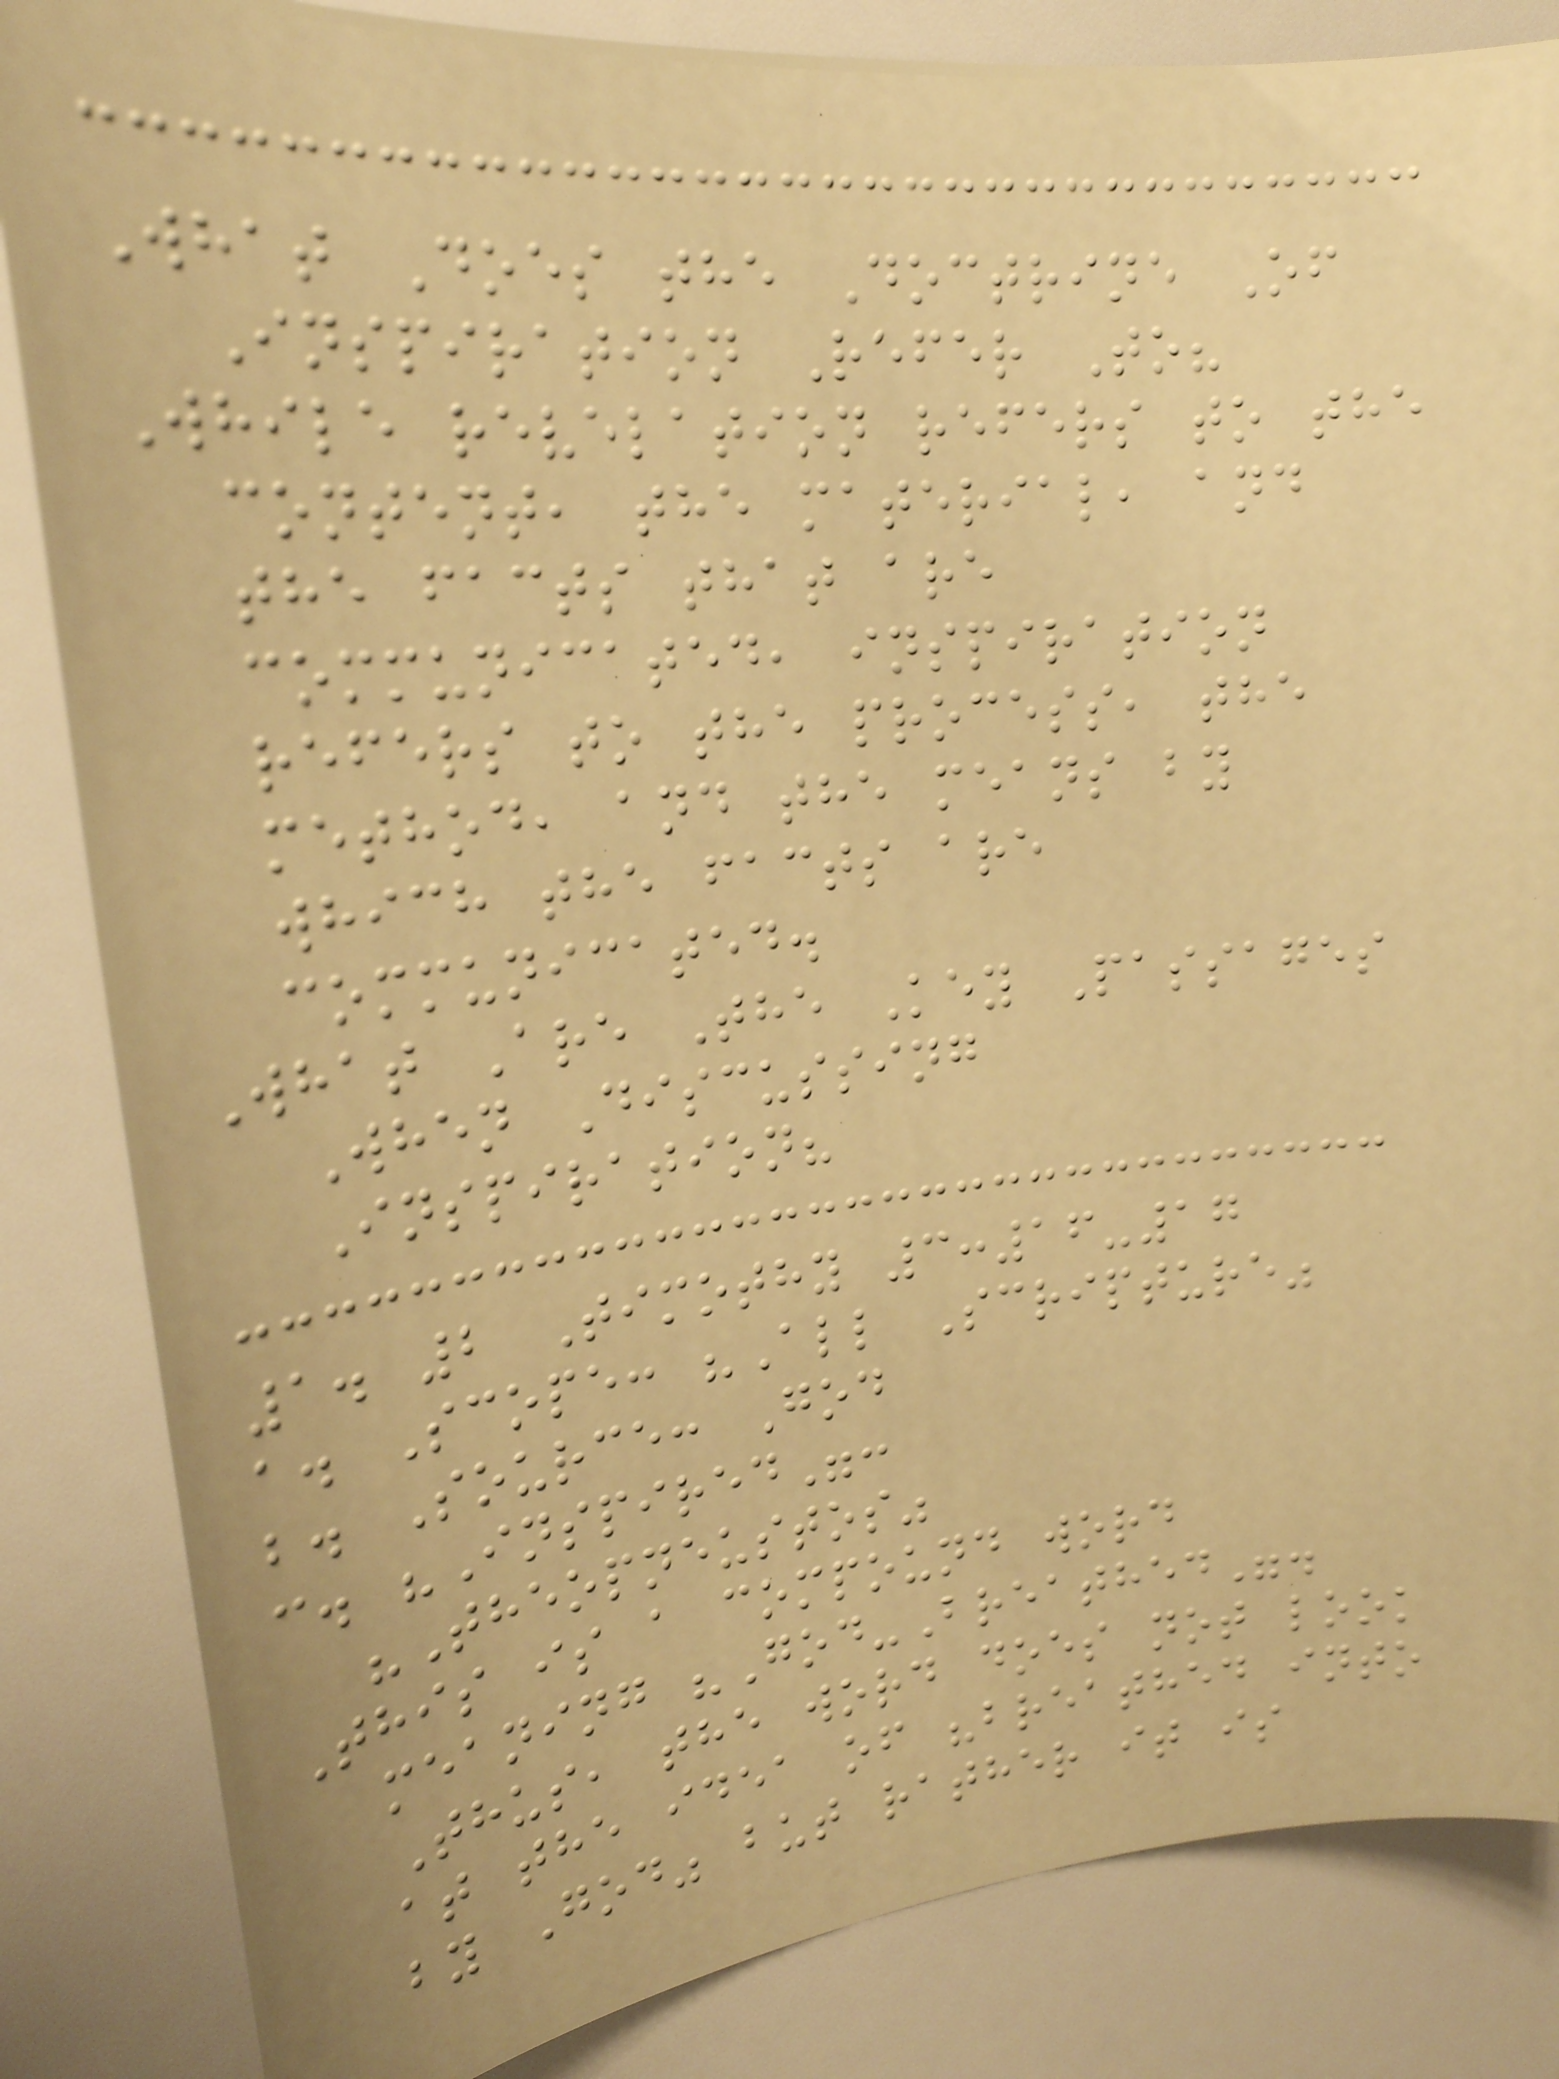What Does the Doctrine Of
Inspiration Refer To?
While revelation refers to the
content, the material, and
the facts that are
communicated, inspiration
refers to the process, the
method, and the means by
which the facts are
communicated.
What Are The Key Passages
When Discussing
Inspiration?
1. 2 Timothy 3:16-17
a. Scope: "All Scripture"
b. Source: God
c. "Inspired":
"Theopneustos"
This is a compound word
meaning "God-Breathed".
Thus, the word does not look
at the idea of "breathed into
by God" but rather it is
